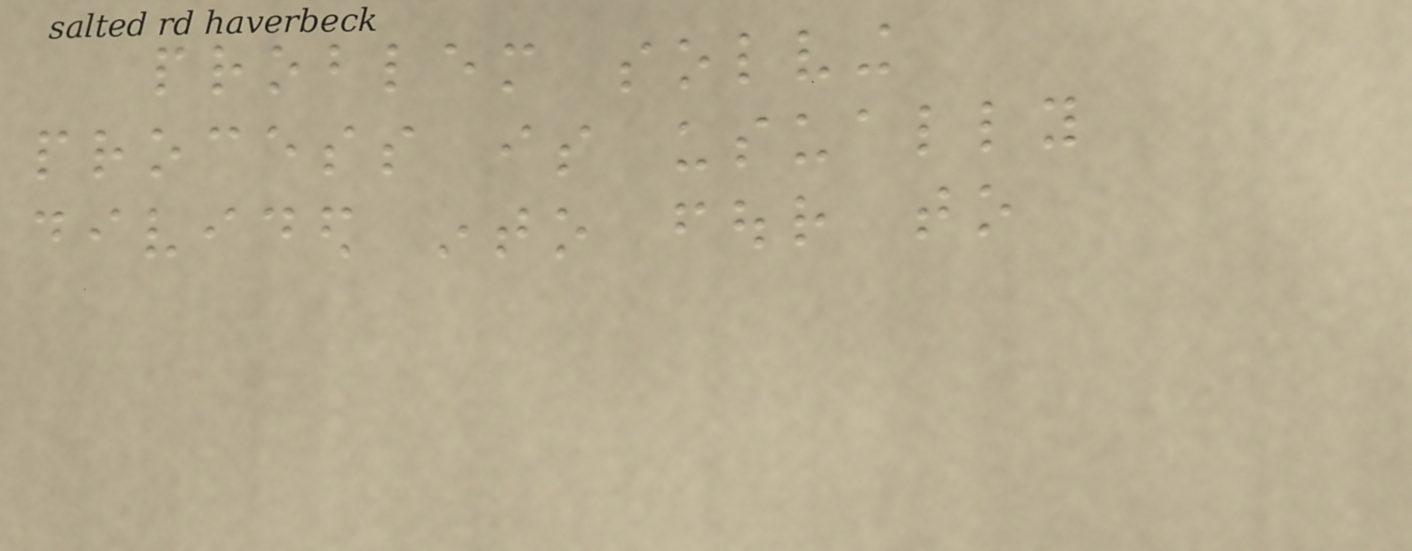problem solving
process is usually
divided into four to
